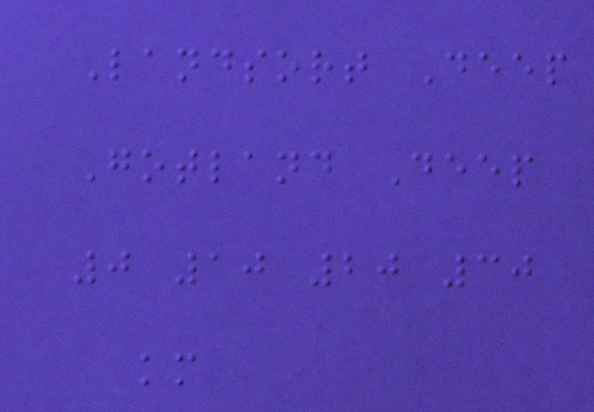Landsort Deep
Gotland Deep
0 10 20 30
km
